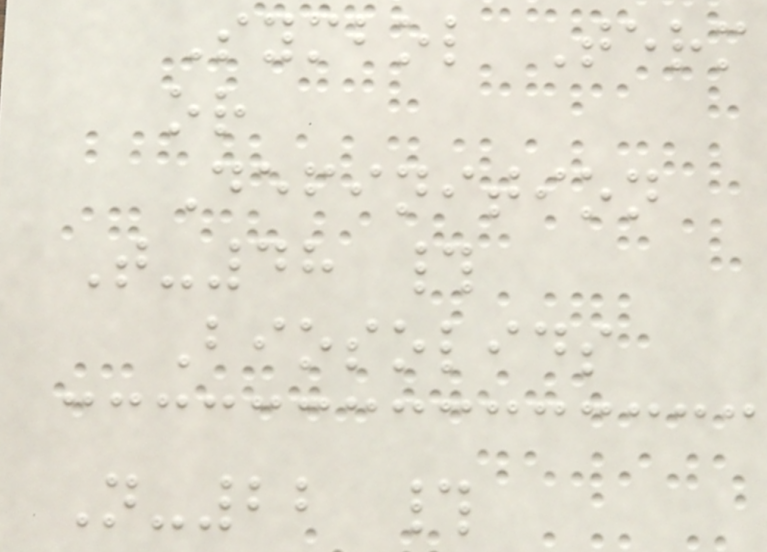Symbol Term
or
Definition
T-48 #
Biosolids
N-22 #
